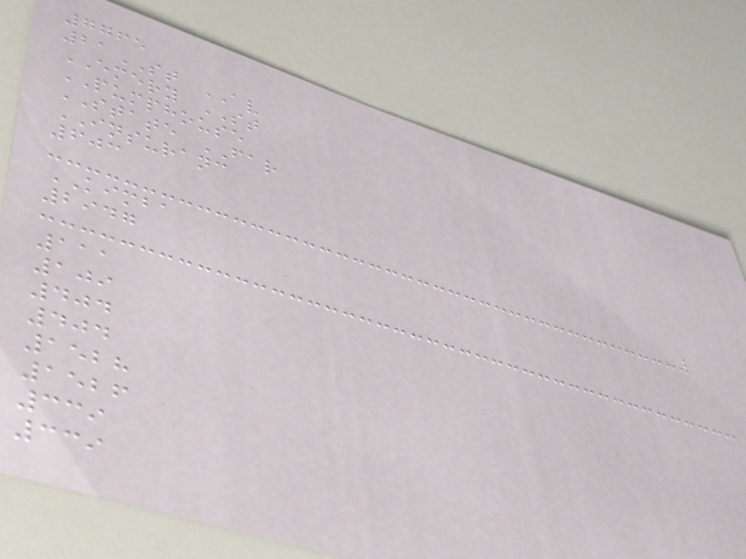7765
21ST AV
EMERY ST
PUMPHOUSE
STATE FAR
INSURANC
603
KIMBA
2947
111
109
404
404
1528
1526
339
339
